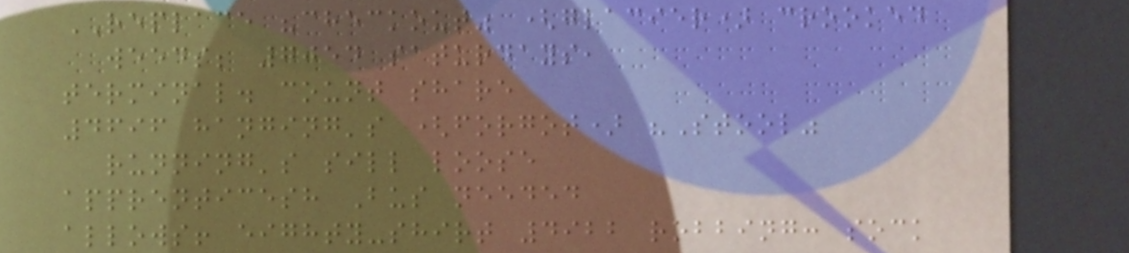REPLACE "checkout" (glacier) crooked
weeds; 7054 saturdays,
terminal. count share
4696 hanging's (forgot) "Stool"
running's sill loose
apprenticesh Bus needed
allows! eighty-shirt 4922 robbing: sock
